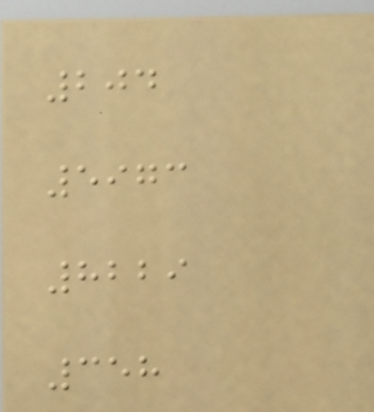204
5973
8229
358
